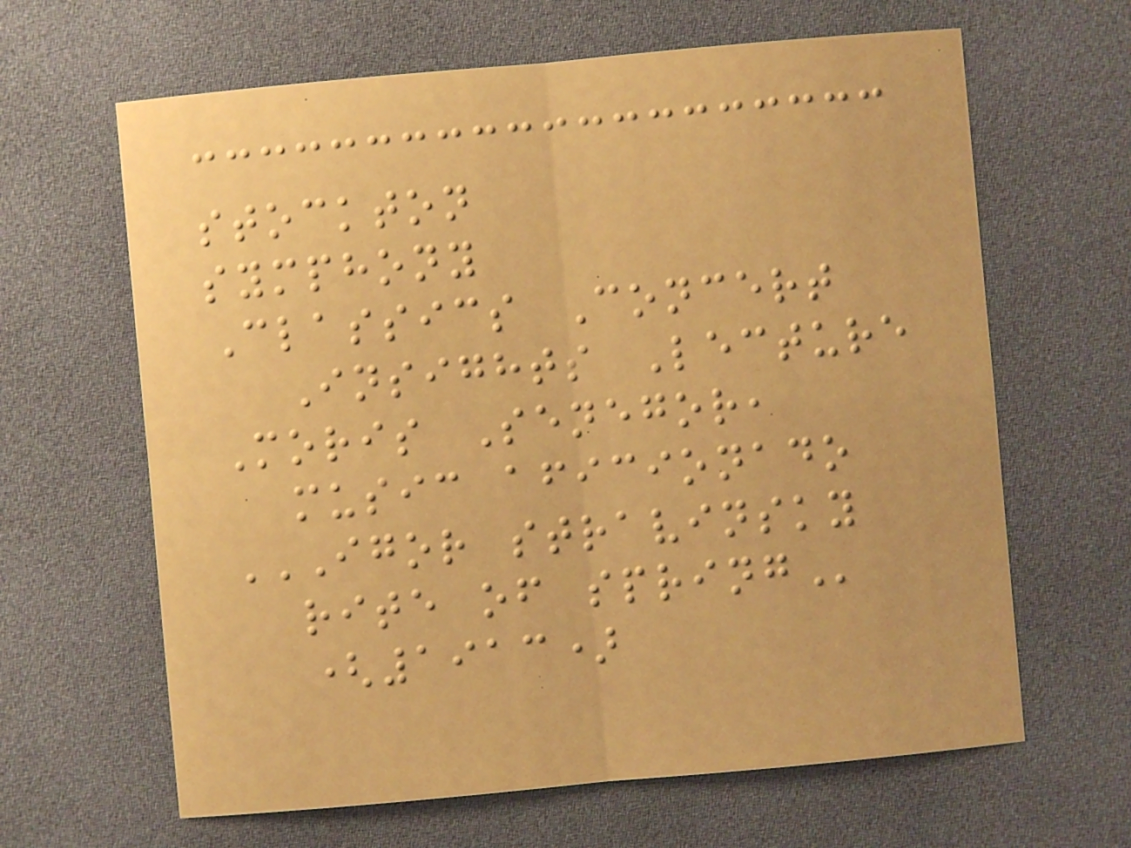stockton
symphony
Classics Concert
Insights Lecture
Moris Senegor,
music aficionado
IGOR STRAVINSKY
RITE OF SPRING
(1913)
